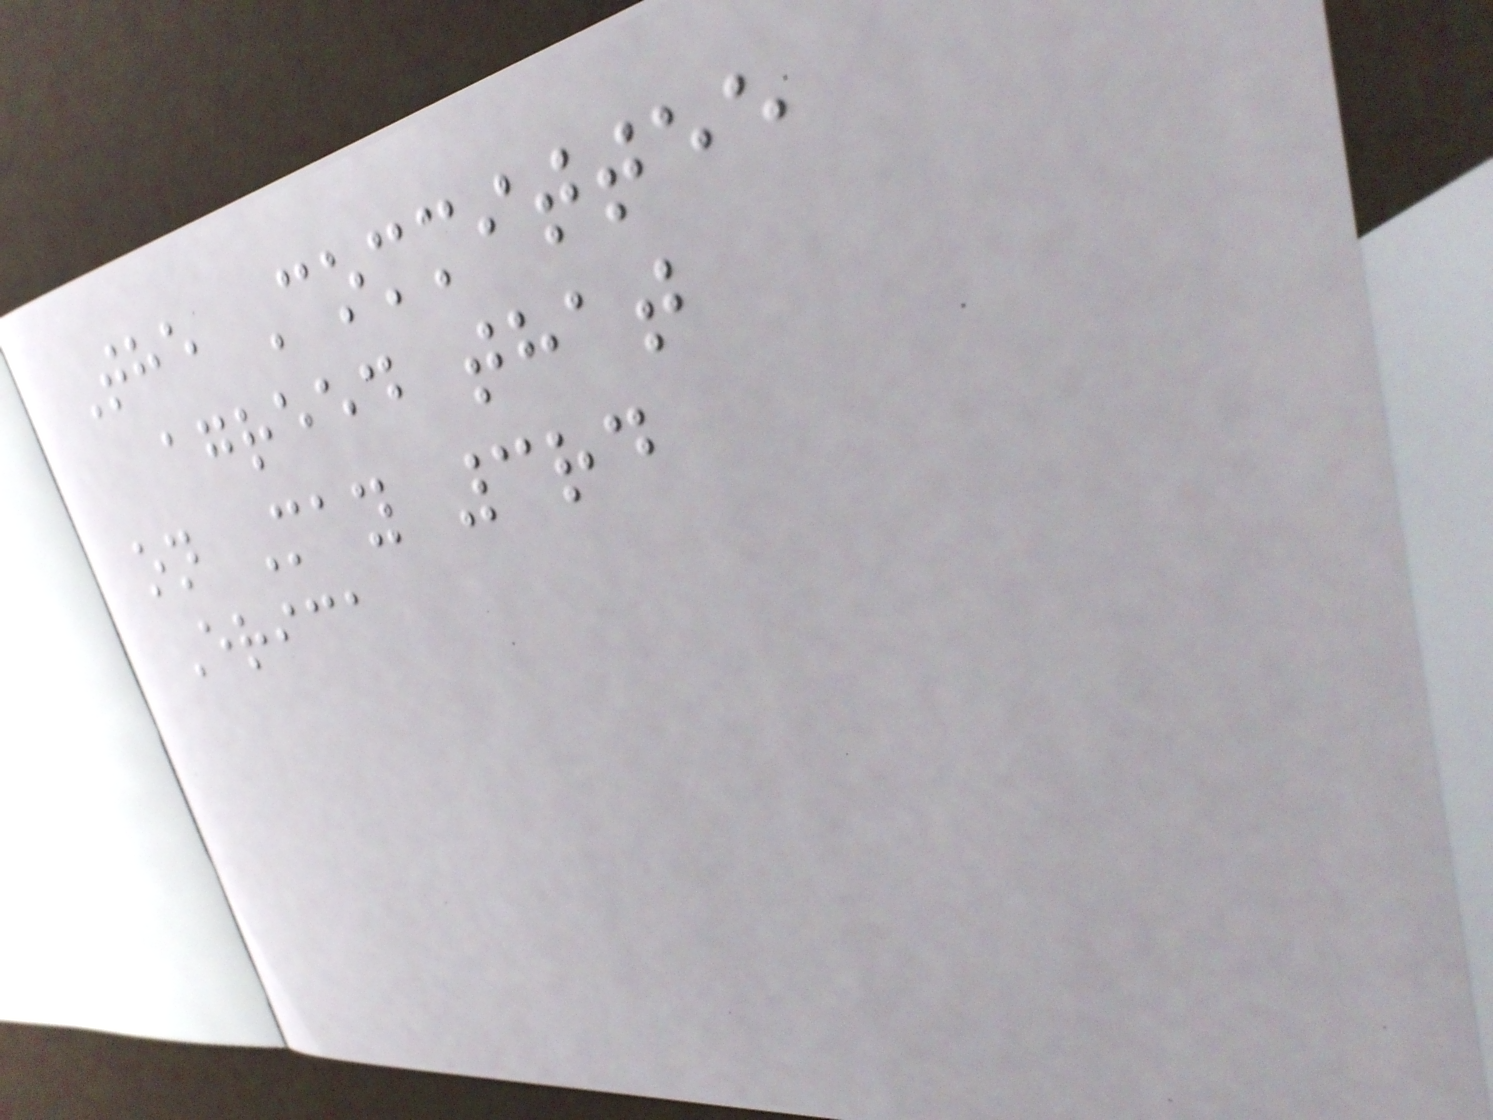The Committee
agreed that
on May 3rd
Erica
